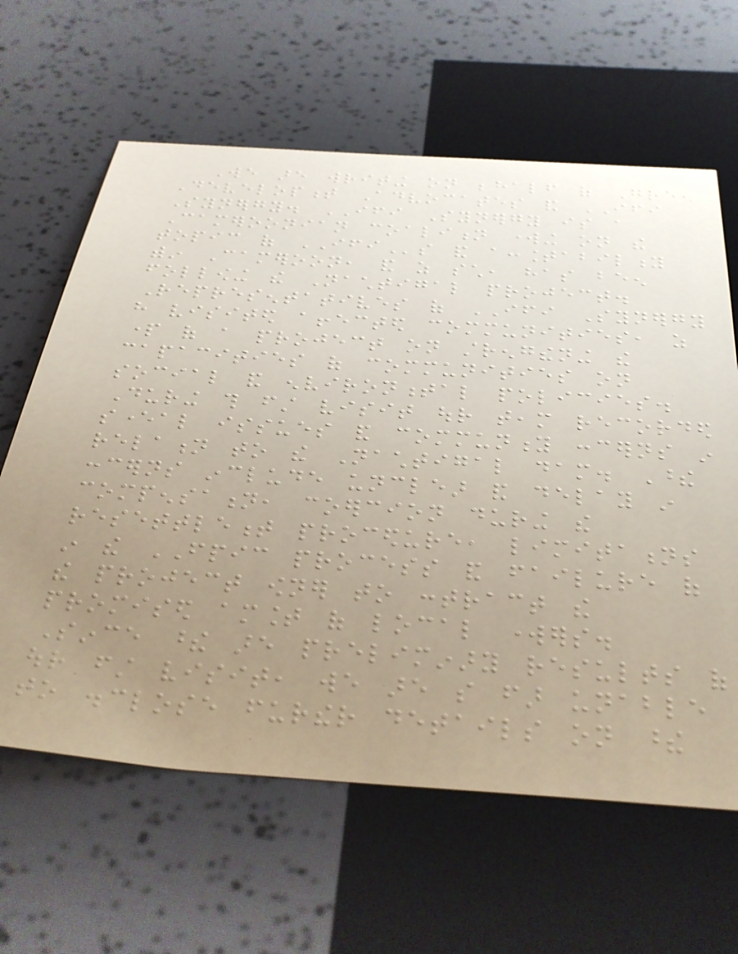We are writing on behalf of Green
Development Advocates and IFI
Synergy. IFI Synergy is a
Cameroonian coalition working on the
topic of IFIs and accountability
within Cameroon, and as such, has been
following the Nachtigal project.
Representatives of IFI Synergy
have visited affected communities, as
part of a project on strengthening the
capacities of communities on
social and environmental policies.
During this first visit our team recorded
several issues and community concerns in
relation to the Nachtigal dam. These
concerns include unclear and delay in
compensation, coercion during the
resettlement procedure, limitations
in the FPIC process and failure of
the project owner to contract the
promised amount of local workers.
Since these are preliminary results of
our first visit, we are so far unable
to disclose further details on these
